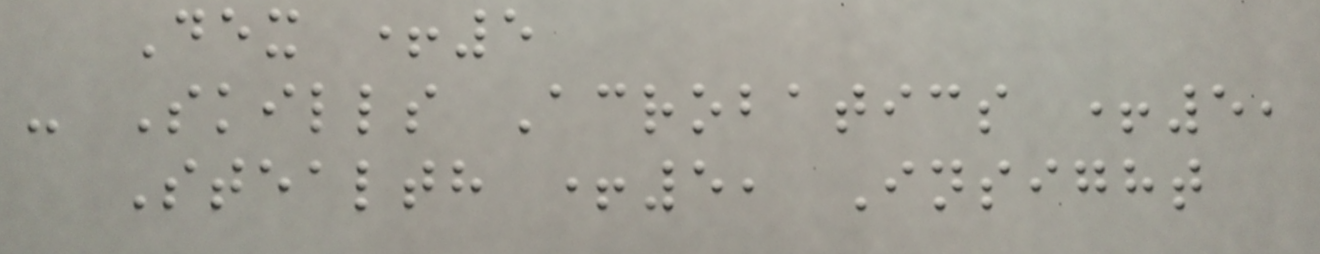Dex +5
- Skills Acrobatics +5,
Stealth +5, Insight
